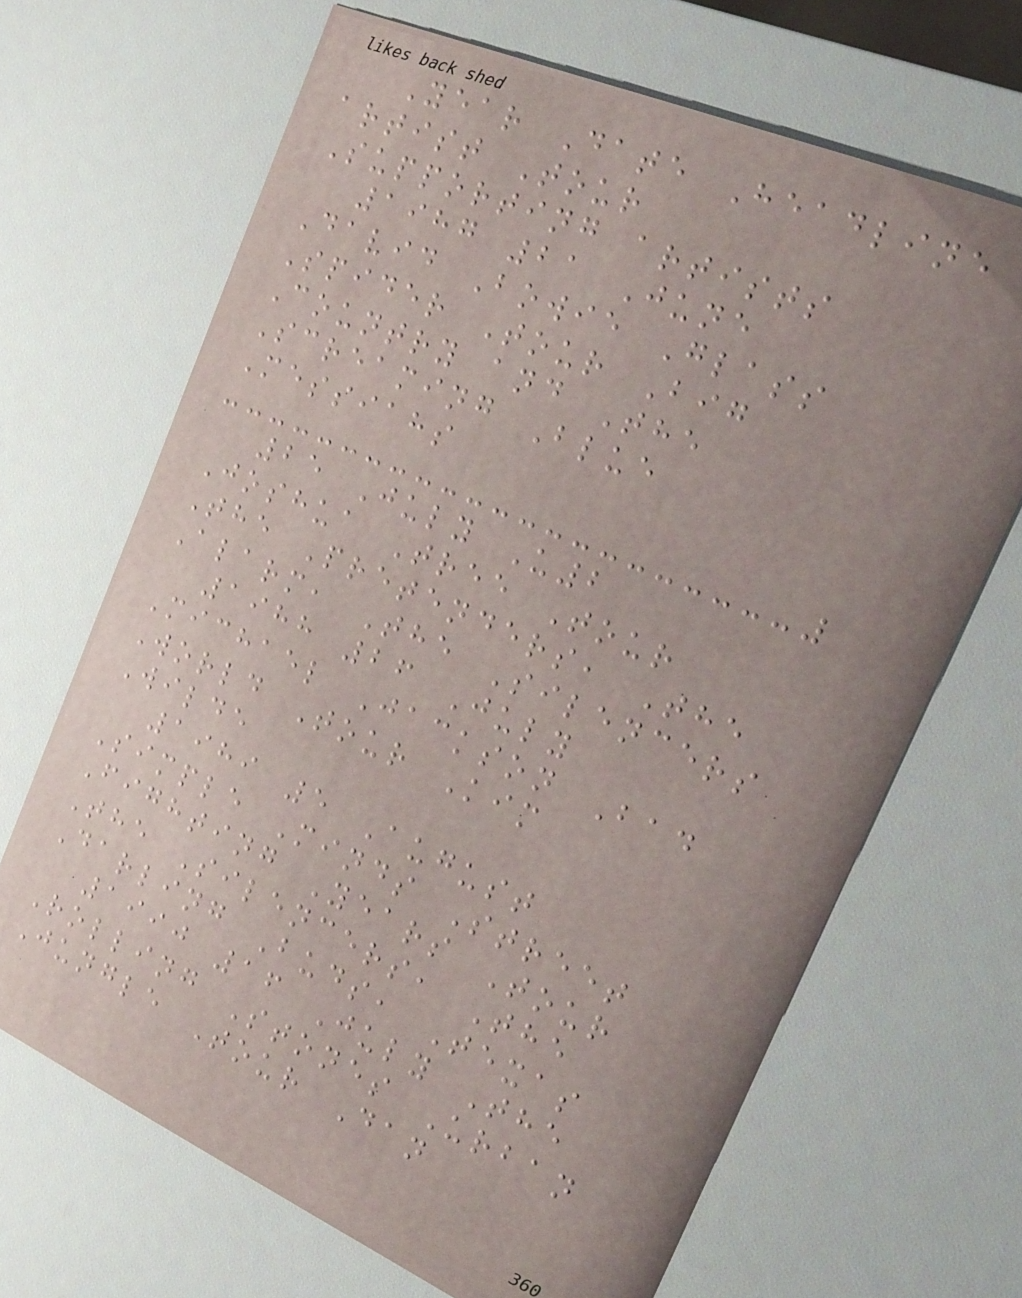Year Date Headline
artist Tour
Supporting artists
1987 21 June
David Bowie Glass
Spider Tour Big
Country and The
Screaming Blue
Messiahs
25 July U2
Joshua Tree Tour
The Pretenders, The
Alarm, The Silencers
1988 26 July
Michael Jackson Bad
World Tour Kim
Wilde
1989 5 August
Simple Minds Street
Fighting Years Tour
The Silencers, The
Darling Buds, Texas
1990 16 July The
Rolling Stones Urban
Jungle Tour Dan
